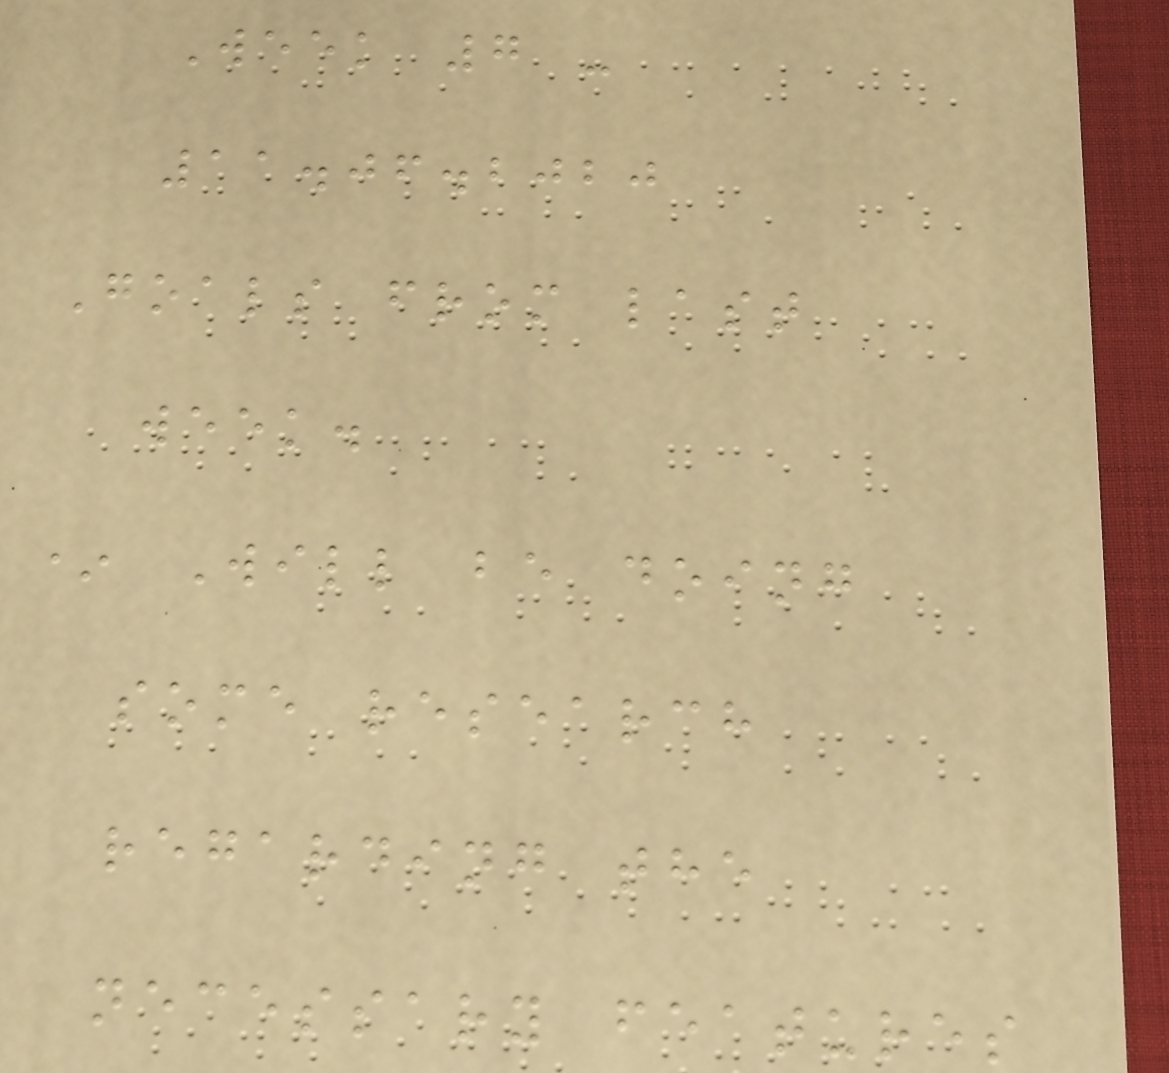Week 7 -
11.06.2020
Goals from last
week.
* Will be doing
some research
regarding the
necessary features
